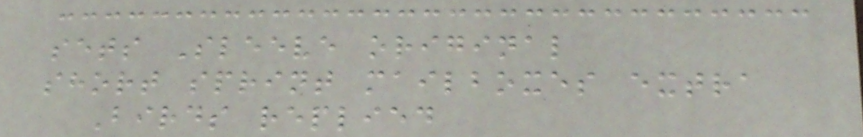sets Sleeve original
short sprint mailboxes extra
Birds replied
